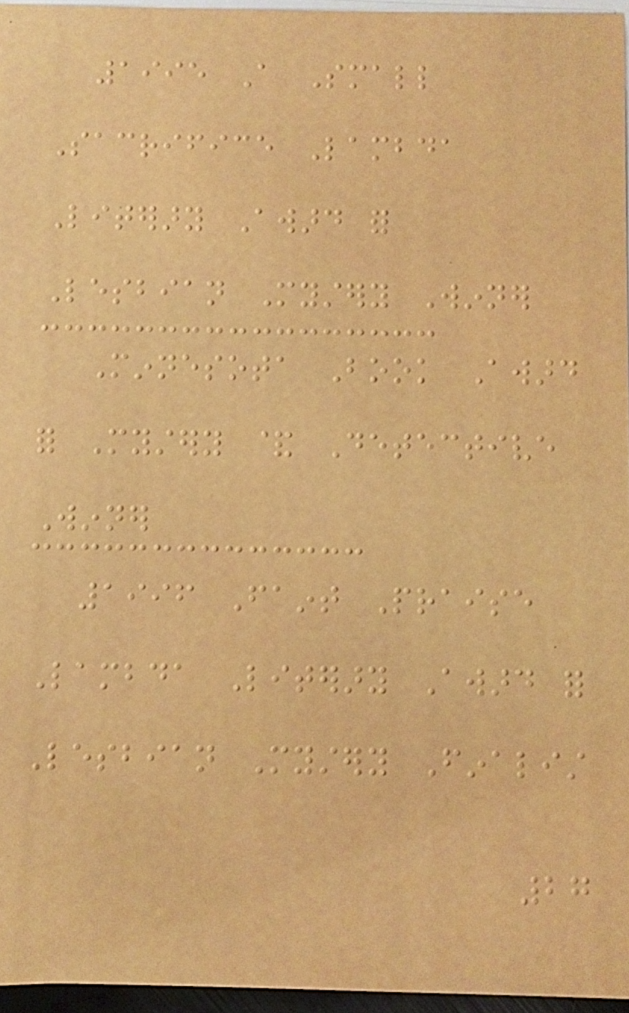1995 A Small
Sacrifice Lambda
Literary Award for
Lesbian Mystery Winner
Minnesota Book Award
for Mystery & Detective
Winner
1996 Faint Praise
Lambda Literary Award for
Lesbian Mystery Finalist
27
